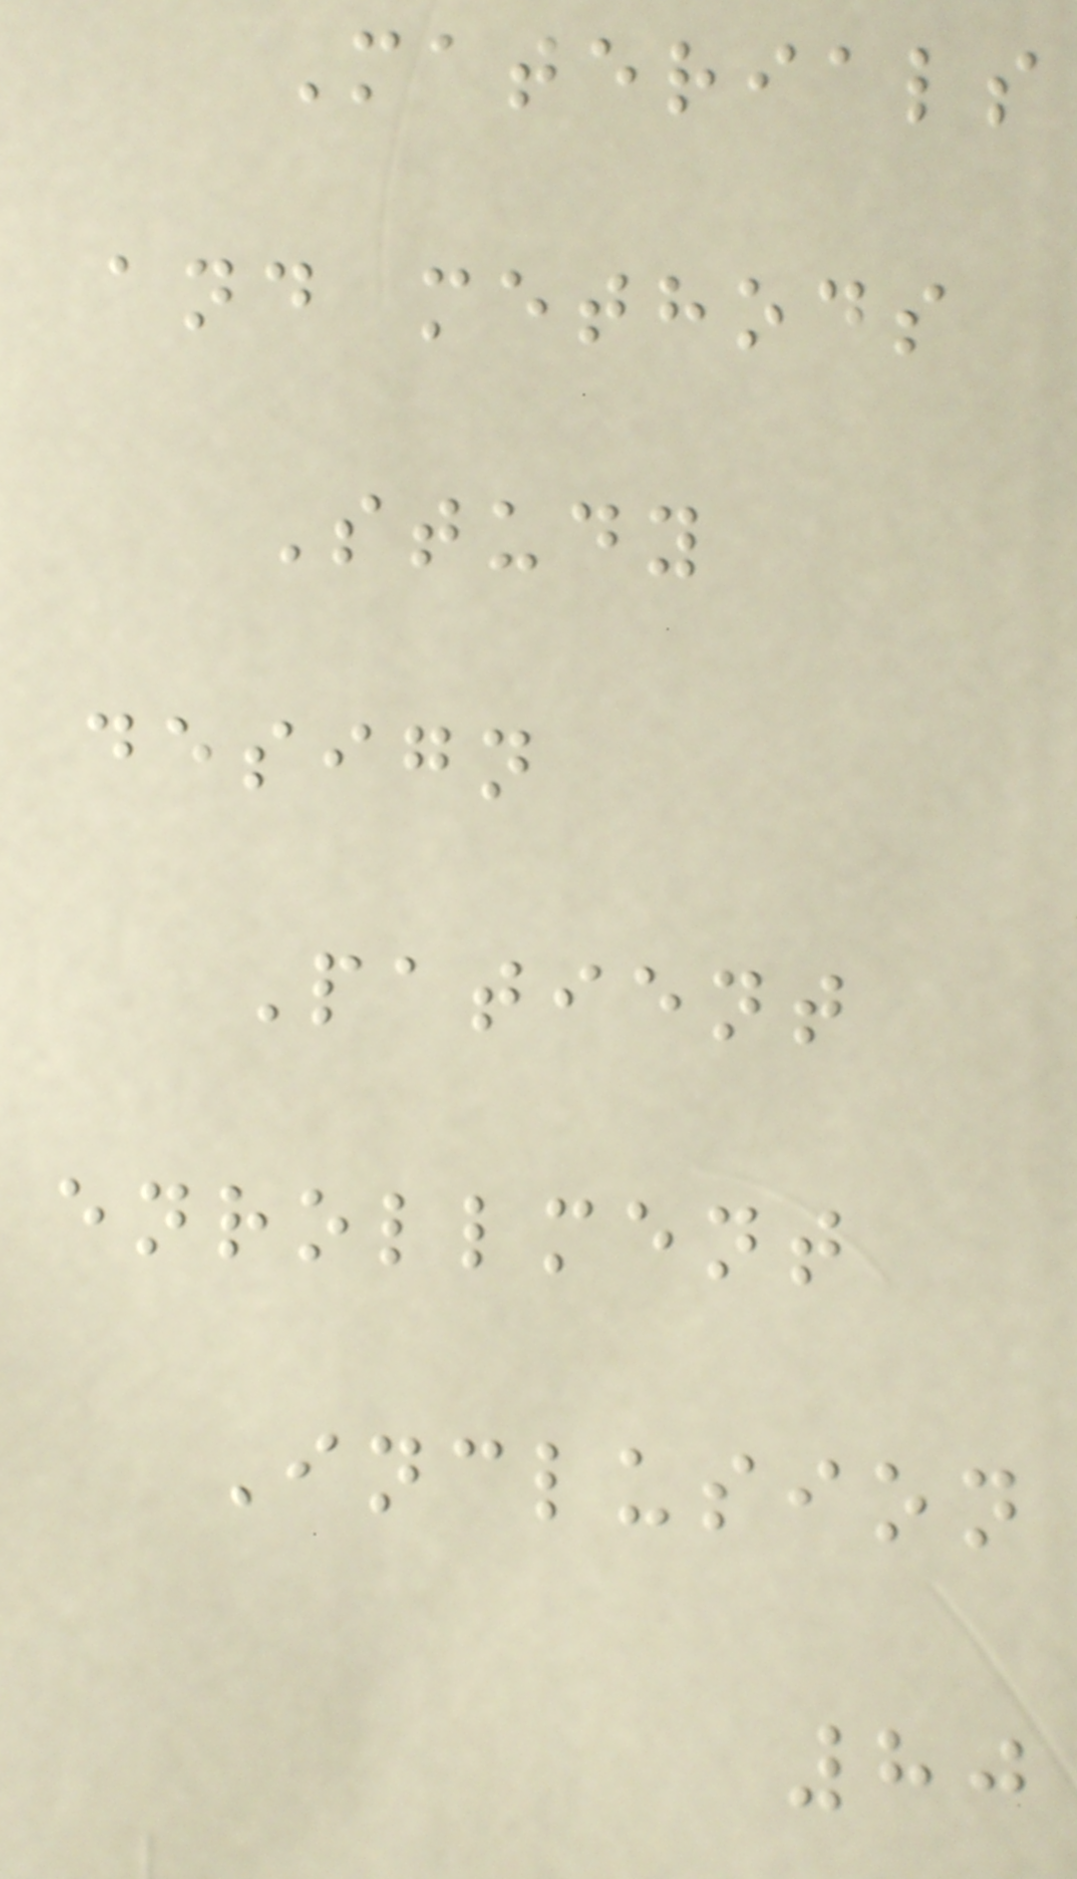Materials
and methods
Study
design
Patient
enrollment
Inclusion
80
